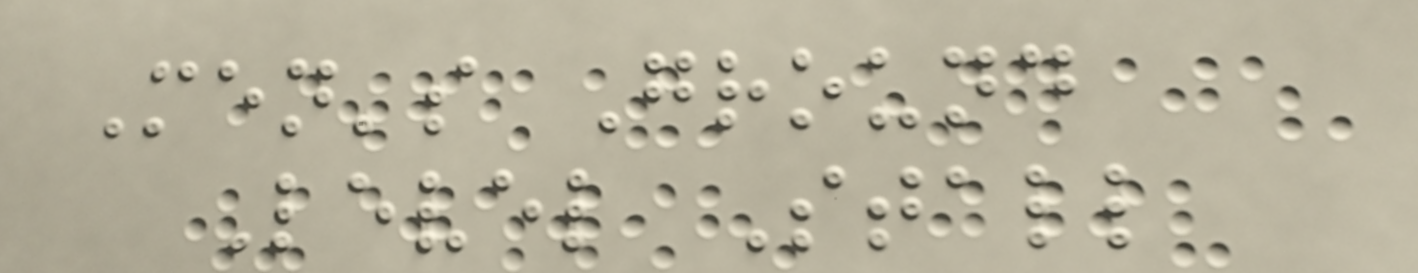Men's Ground
Level Stall
